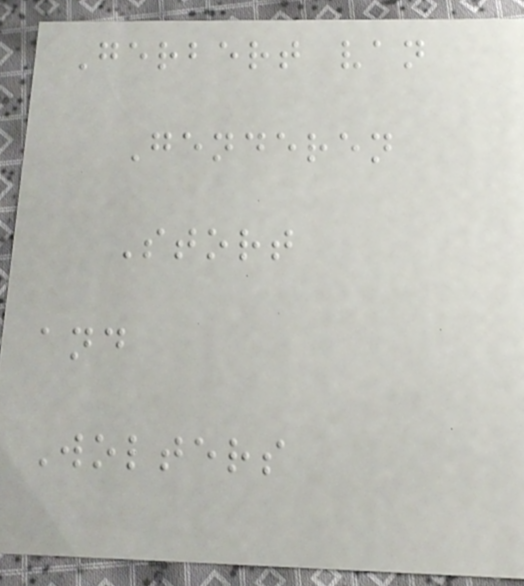Gerbert van
Genderen
Stort
and
Wolters
